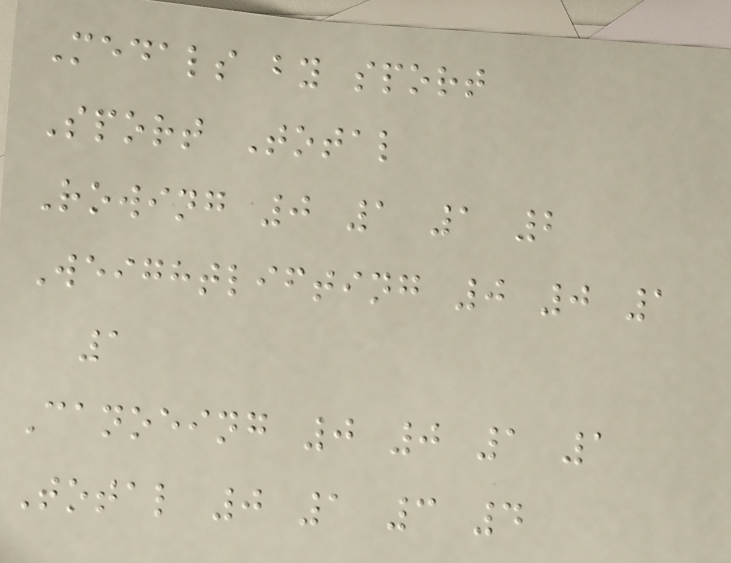Medals by sport
Sport Total
Rowing 0 1 1 2
Weightlifting 0 0 1
1
Canoeing 0 0 1 1
Total 0 1 3 4
